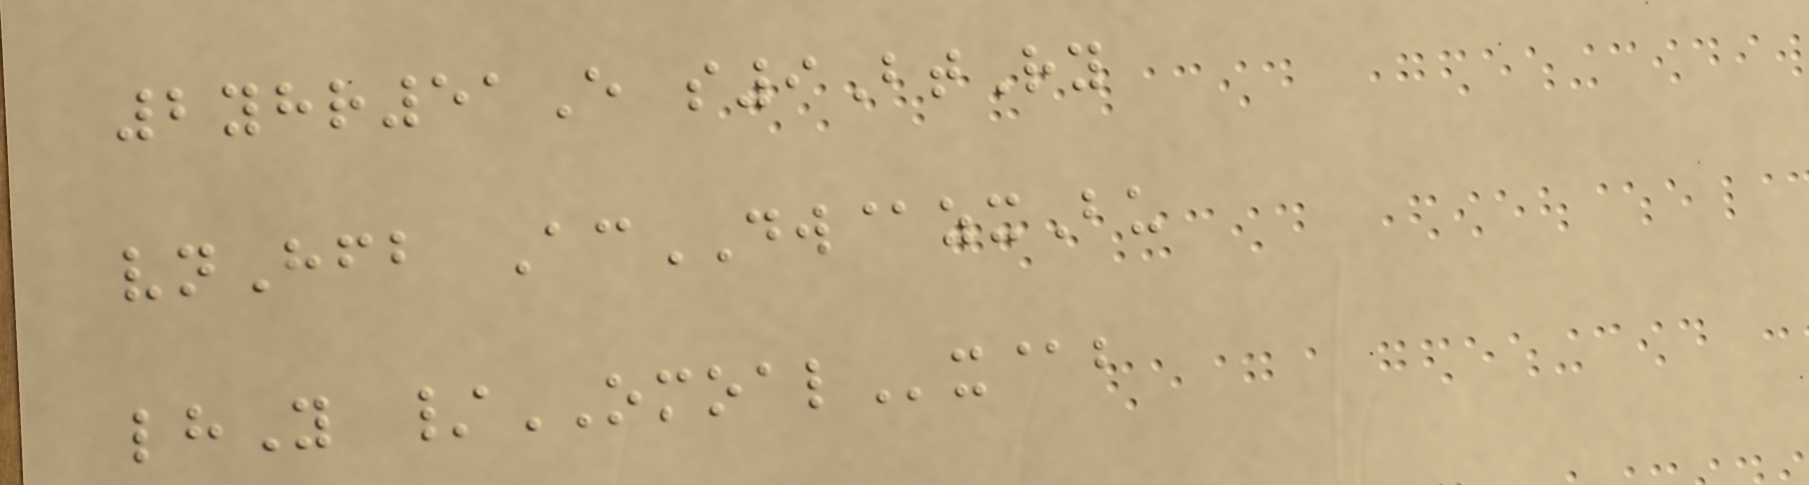2yhr51E s9BtRy
vnHfb AcDW@zxBu
lhY /OMOALx@b
